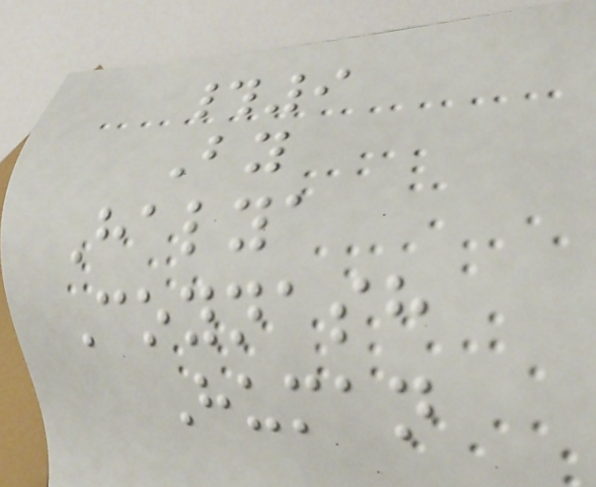#9
By
Halya
Coynash
Human
